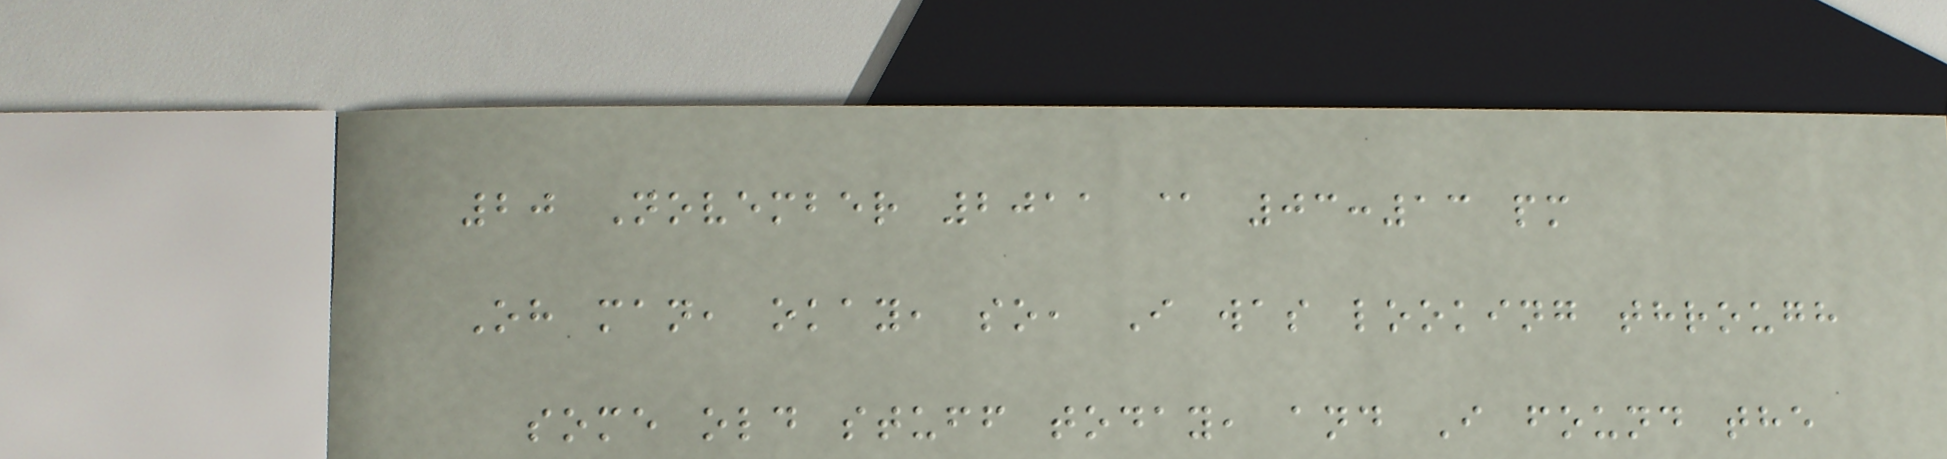20 November 2011 @ 03:13 pm
Oh man, okay, so, I was looking through
some old stuff today, and I found the
